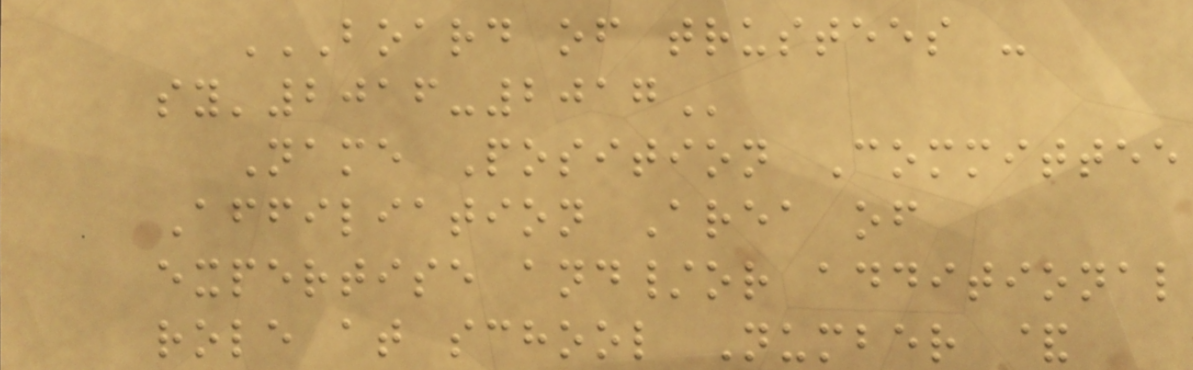BOARD OF TRUSTEES -
SY'2016-2017
Name Position Committee
Affiliation Area of
expertise and/or additional
role at school Number &
